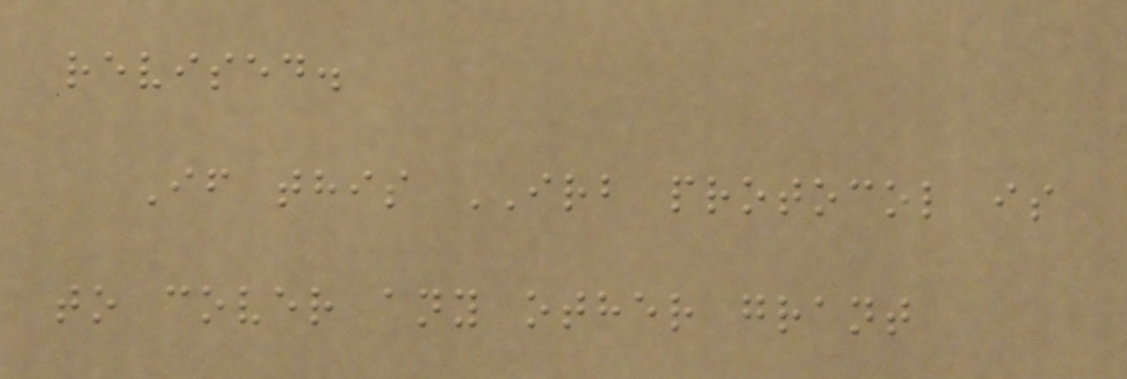revised.
If this IRB protocol is
to cover any other grant
